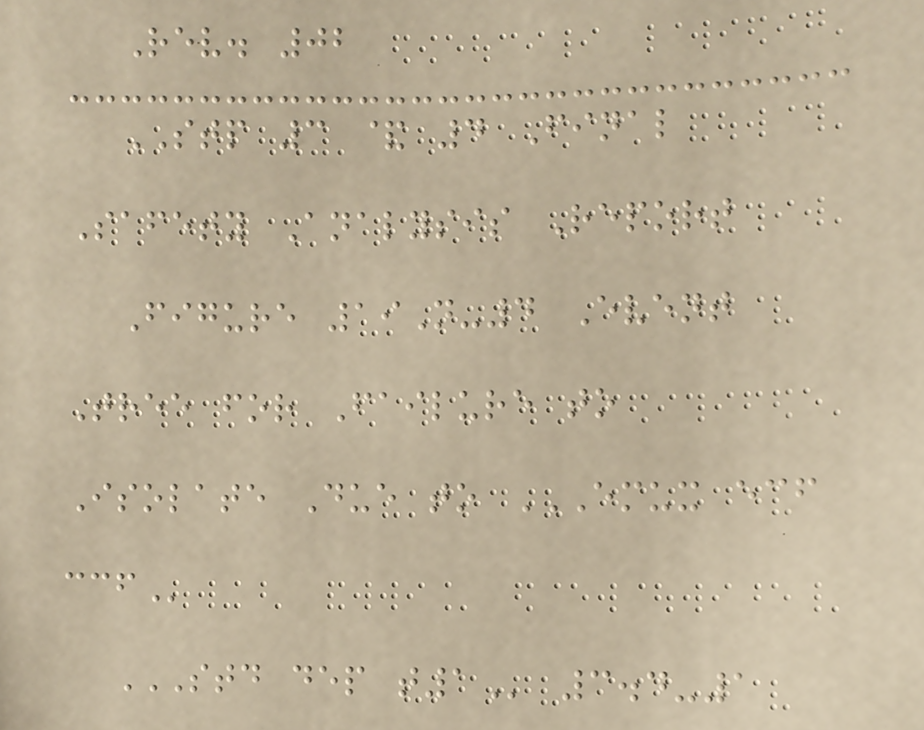Rev. 02
STP 3 & 4 Final
Safety Analysis Report
Figure 19N-4 Event
Tree for Failure to
Isolate Due to EMUX ECF
CCF
STD DEP T1 3.4-1
